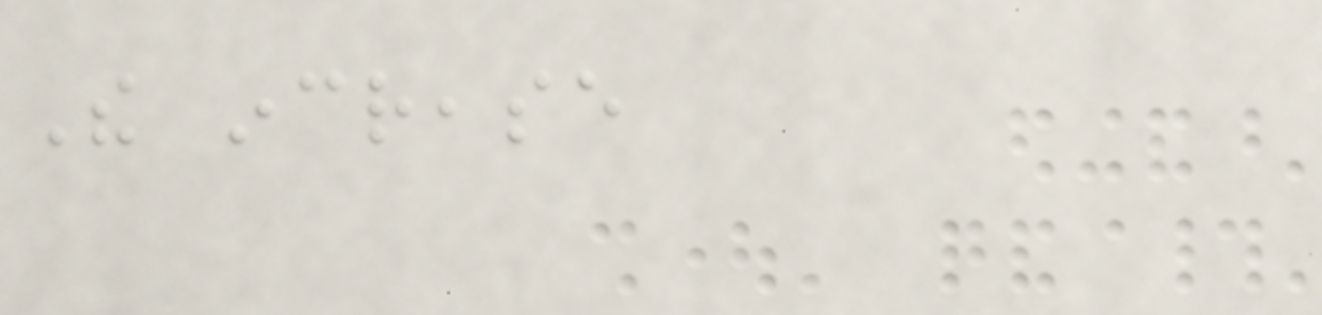The increase
